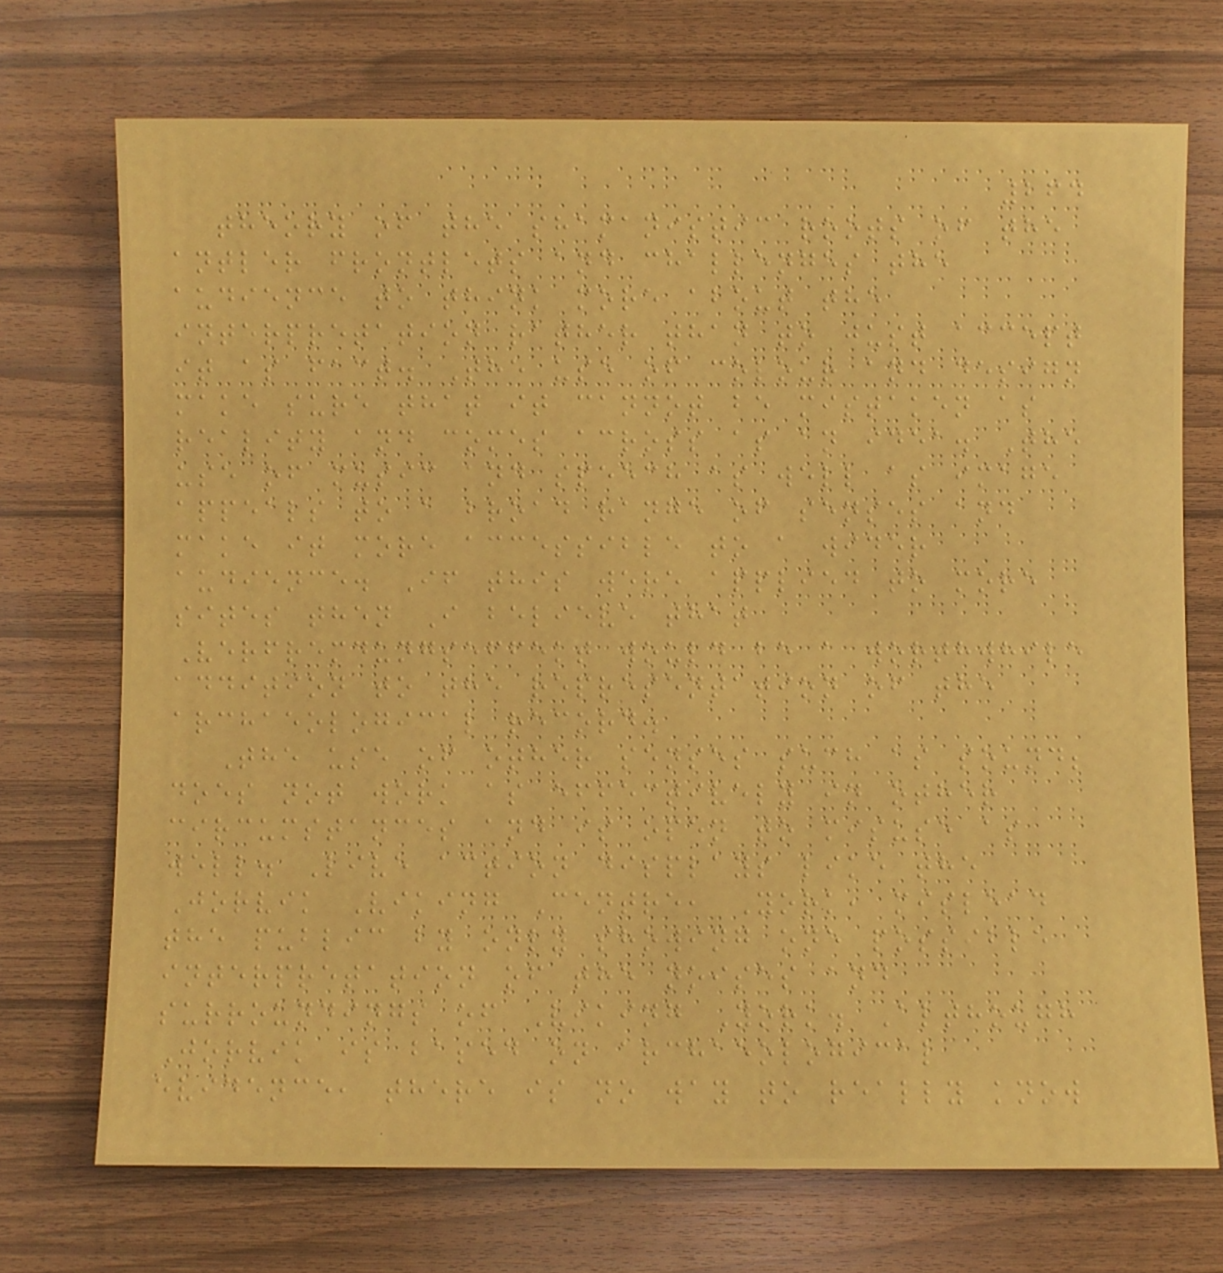264
theory of the shamanistic roots of the
antler frontlets and challenges the
audience to think more about the
interpretation rather than to just accept
it as fact. The use of colour and design
make sure that it cannot be mistaken as
reality and comes across as an idea. The
use of music and speech as well as image
appeals to a broad range of senses and
make it more accessible to a wider
audience. If this were applied to more
sites then I believe that
Verfremdungseffekt would be a worthwhile
addition to the representation of the
archaeological record.
The use of other senses such as sound;
does not work as effectively in other
circumstances and is open to misuse as
well. Live action displays like the
Jorvik Viking Centre, York, mislead
the public by only showing one possible
interpretation of the noises and
surroundings of Viking York. Although
Jorvik is based on archaeological
evidence, there is no way to really know
